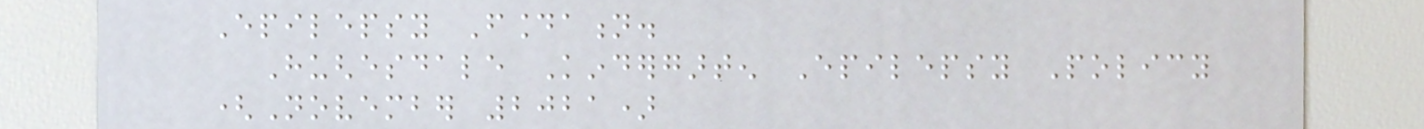Epilepsy Foundation.
Hughesdale Kindergarten Epilepsy Policy
(November 2021)
